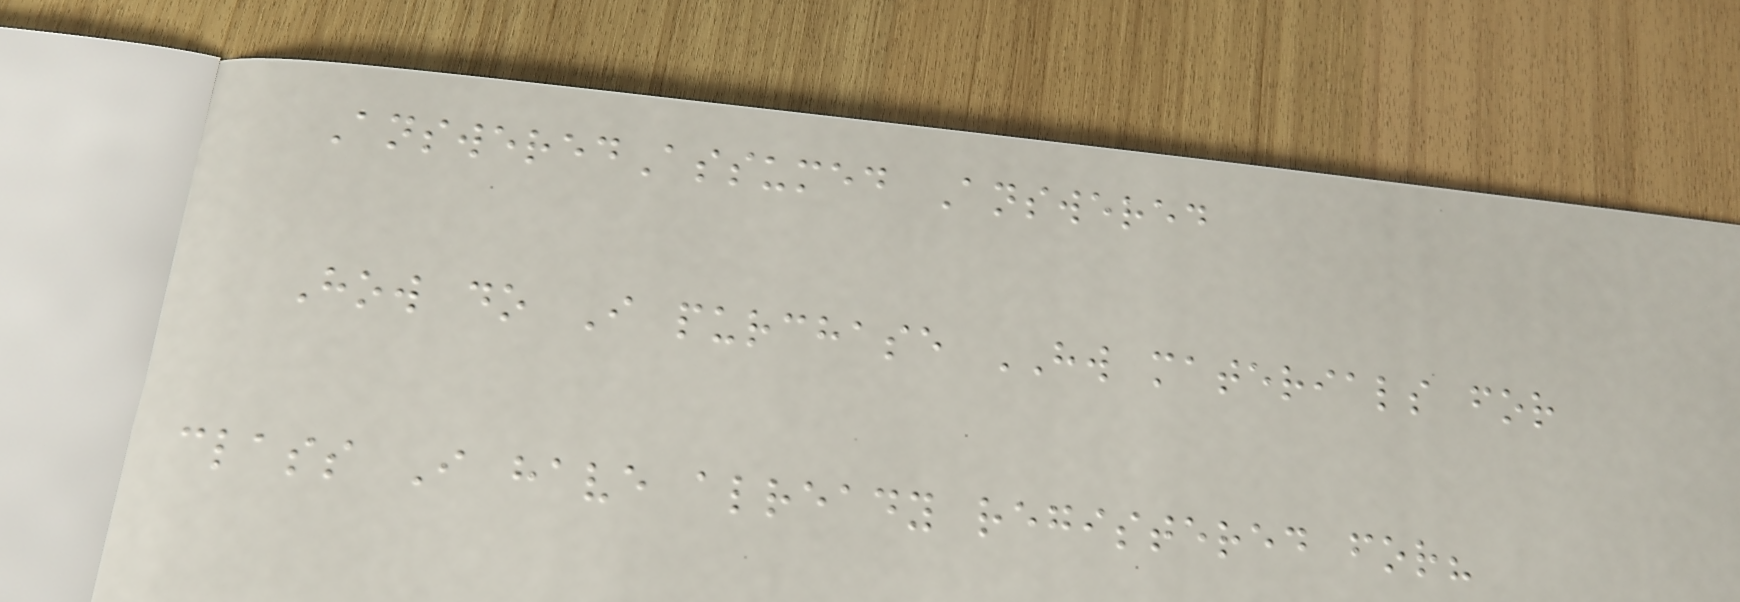AnsweredAssumed Answered
How do I purchase HW materials for
class I have already registered for?
